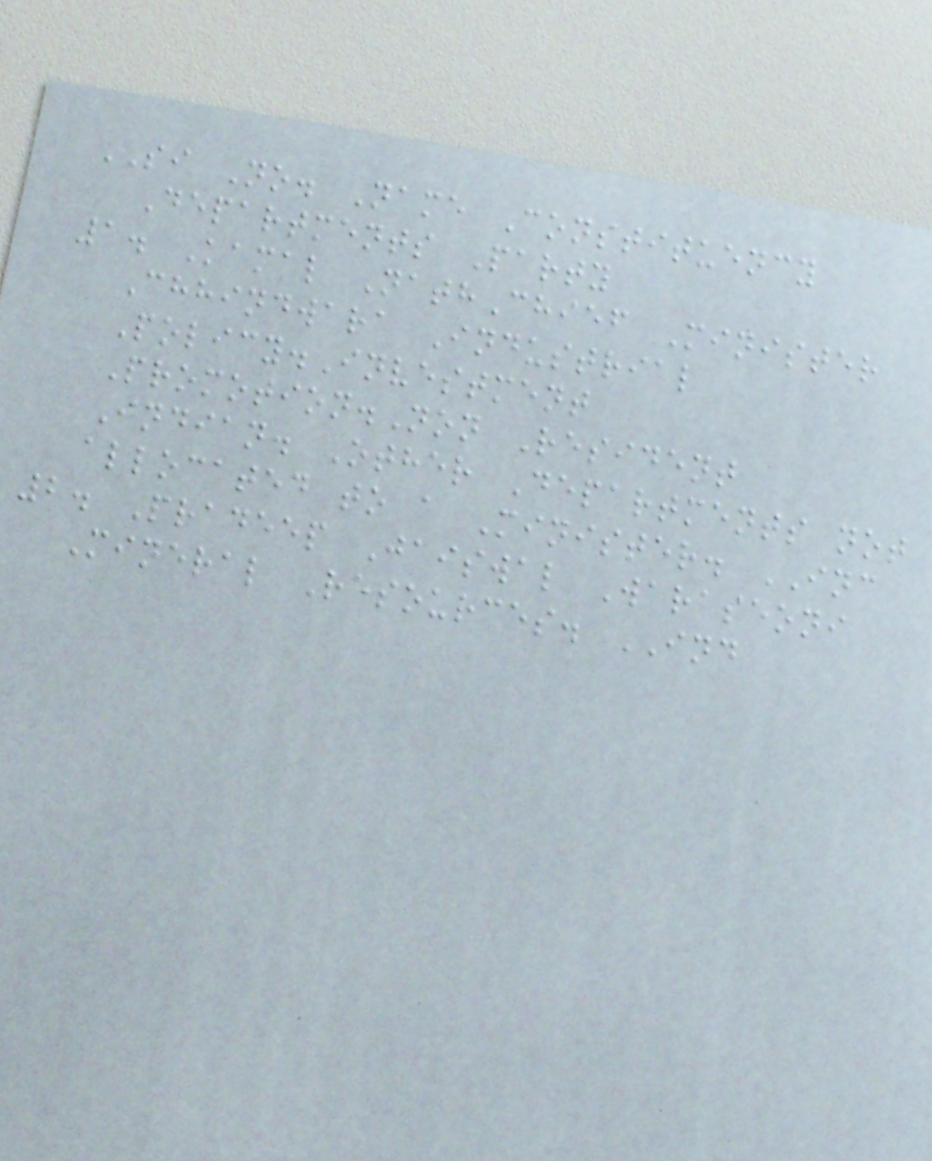SI No. Name Constituency
Departments Party
1. Kamal NathChief Minister
Chhindwara Industrial
Policy.Investment
Promotion.Non Resident
Indian. Other Departments not
allocated to a Minister. INC
2. Pradeep Jaiswal Waraseoni
Mineral Resources. IND
